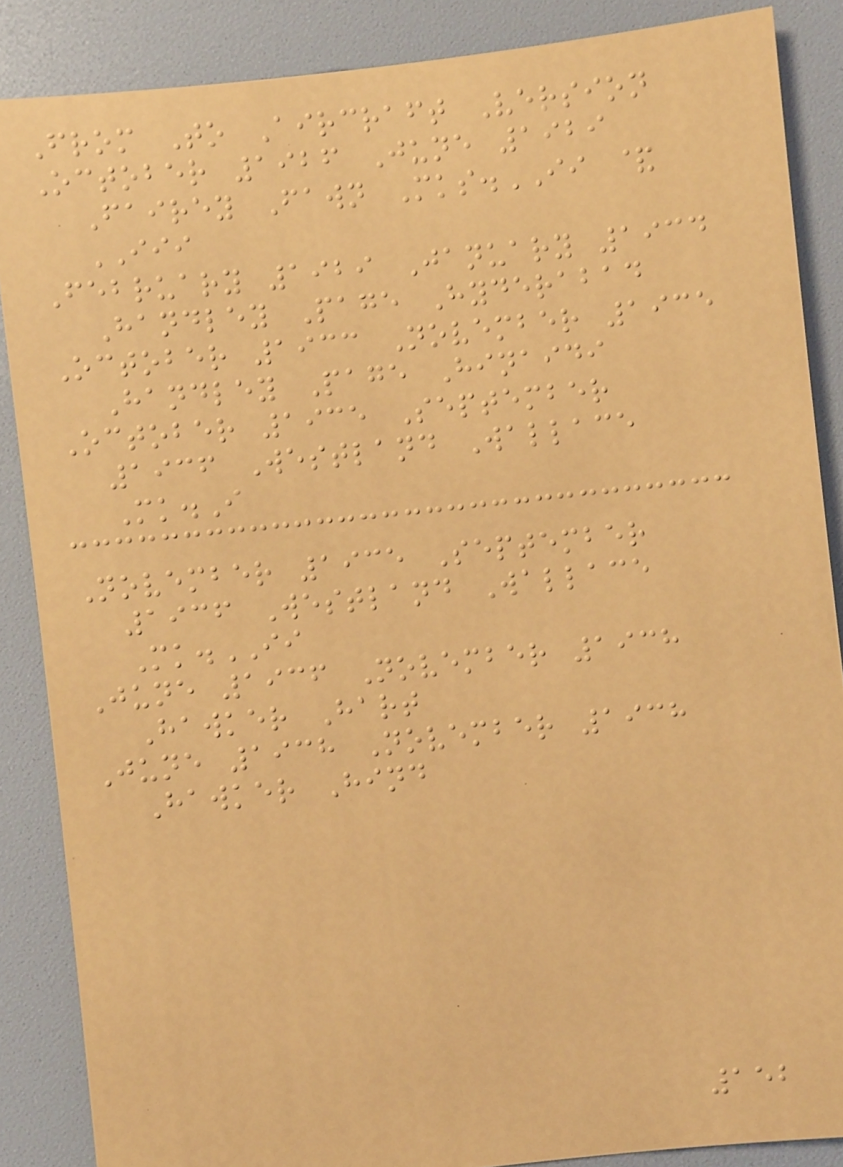From To Aircraft Version
October 1926 June 1929
Fairey Fawn Mks.II &
III
February 1929 January 1934
Handley Page Hyderabad
October 1933 November 1935
Handley Page Hinaidi
October 1935 September
1936 Westland Wallace
Mk.I
November 1935 September
1936 Westland Wallace
Mk.II
June 1936 November 1938
Hawker Hart
June 1938 November 1938
Hawker Hind
152
